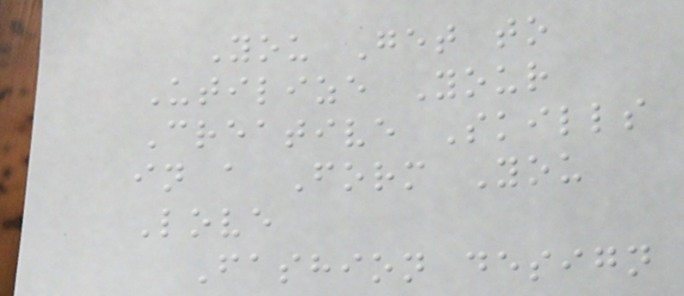You Get to
Utilize Your
Creative Skills
in a Form You
Love
Fashion design
